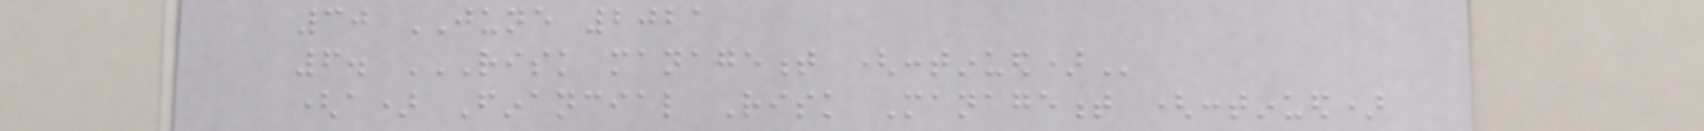30 JUNE 2021
6. RISK MANAGEMENT (CONTINUED)
(a) Financial Risk Management (continued)
